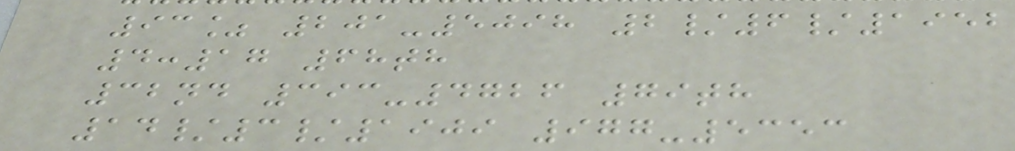93% 201-5098 2/6/1952
4:17 68th
32nd 393-4726 79th
14/3/1909 977-5353
